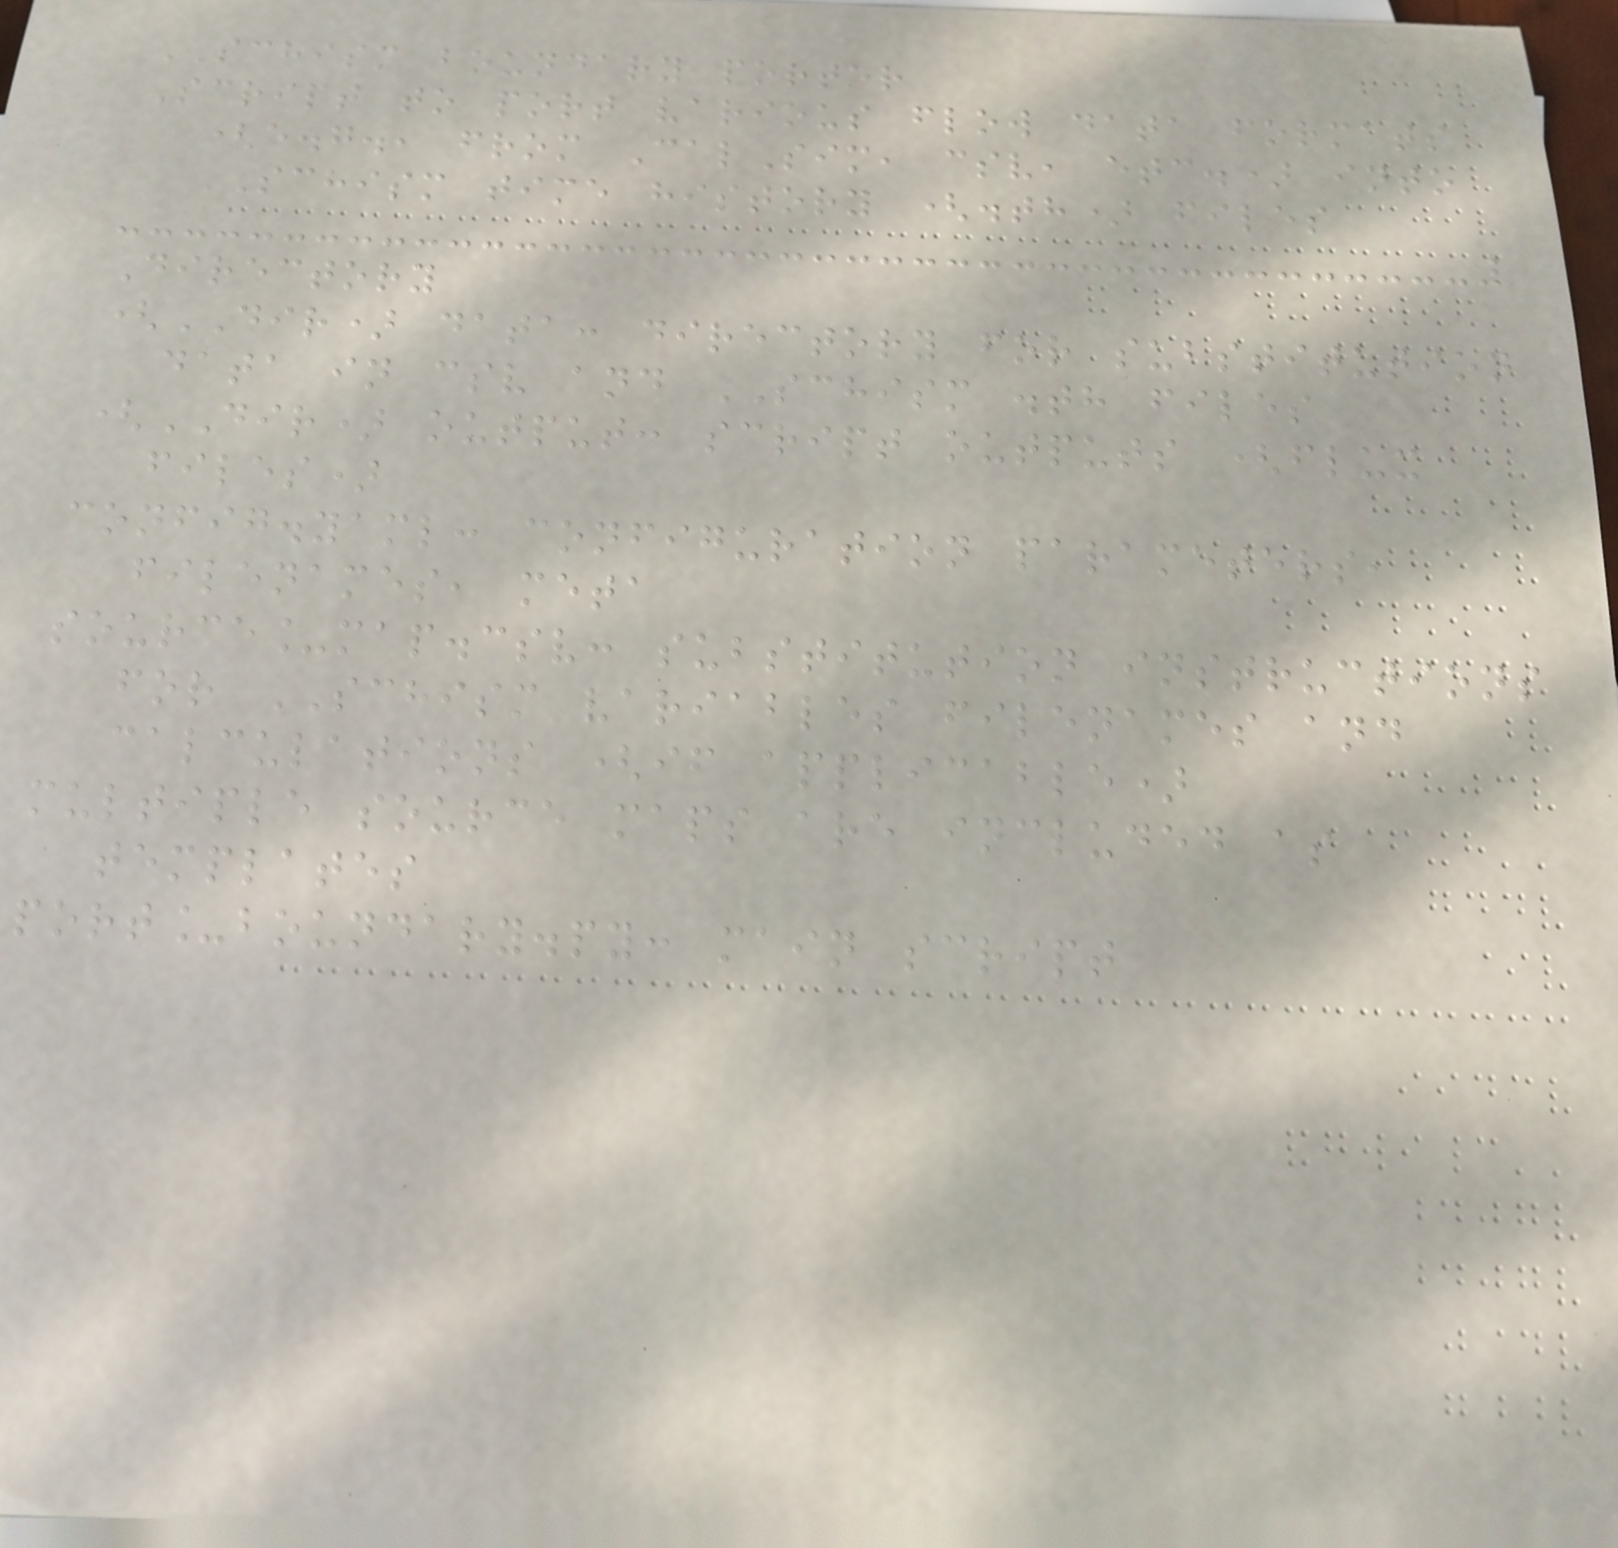SCHISM boundary porter
Script to port various flow data formats
(e.g., from CalSim, csv, etc.) into
SCHISM time history (.th) files
Directory
(DIR) data: directory for substitution
data in csv and SCHISM .th files
(DIR) output: script outputs (flux
files)
config.yaml: configuration parameters,
filenames, meta
source_map.csv: substitution instructions
for SCHISM variables filenames and
calculations (if applicable)
multiple source maps are included as
templates
port_boundary.py: main script
